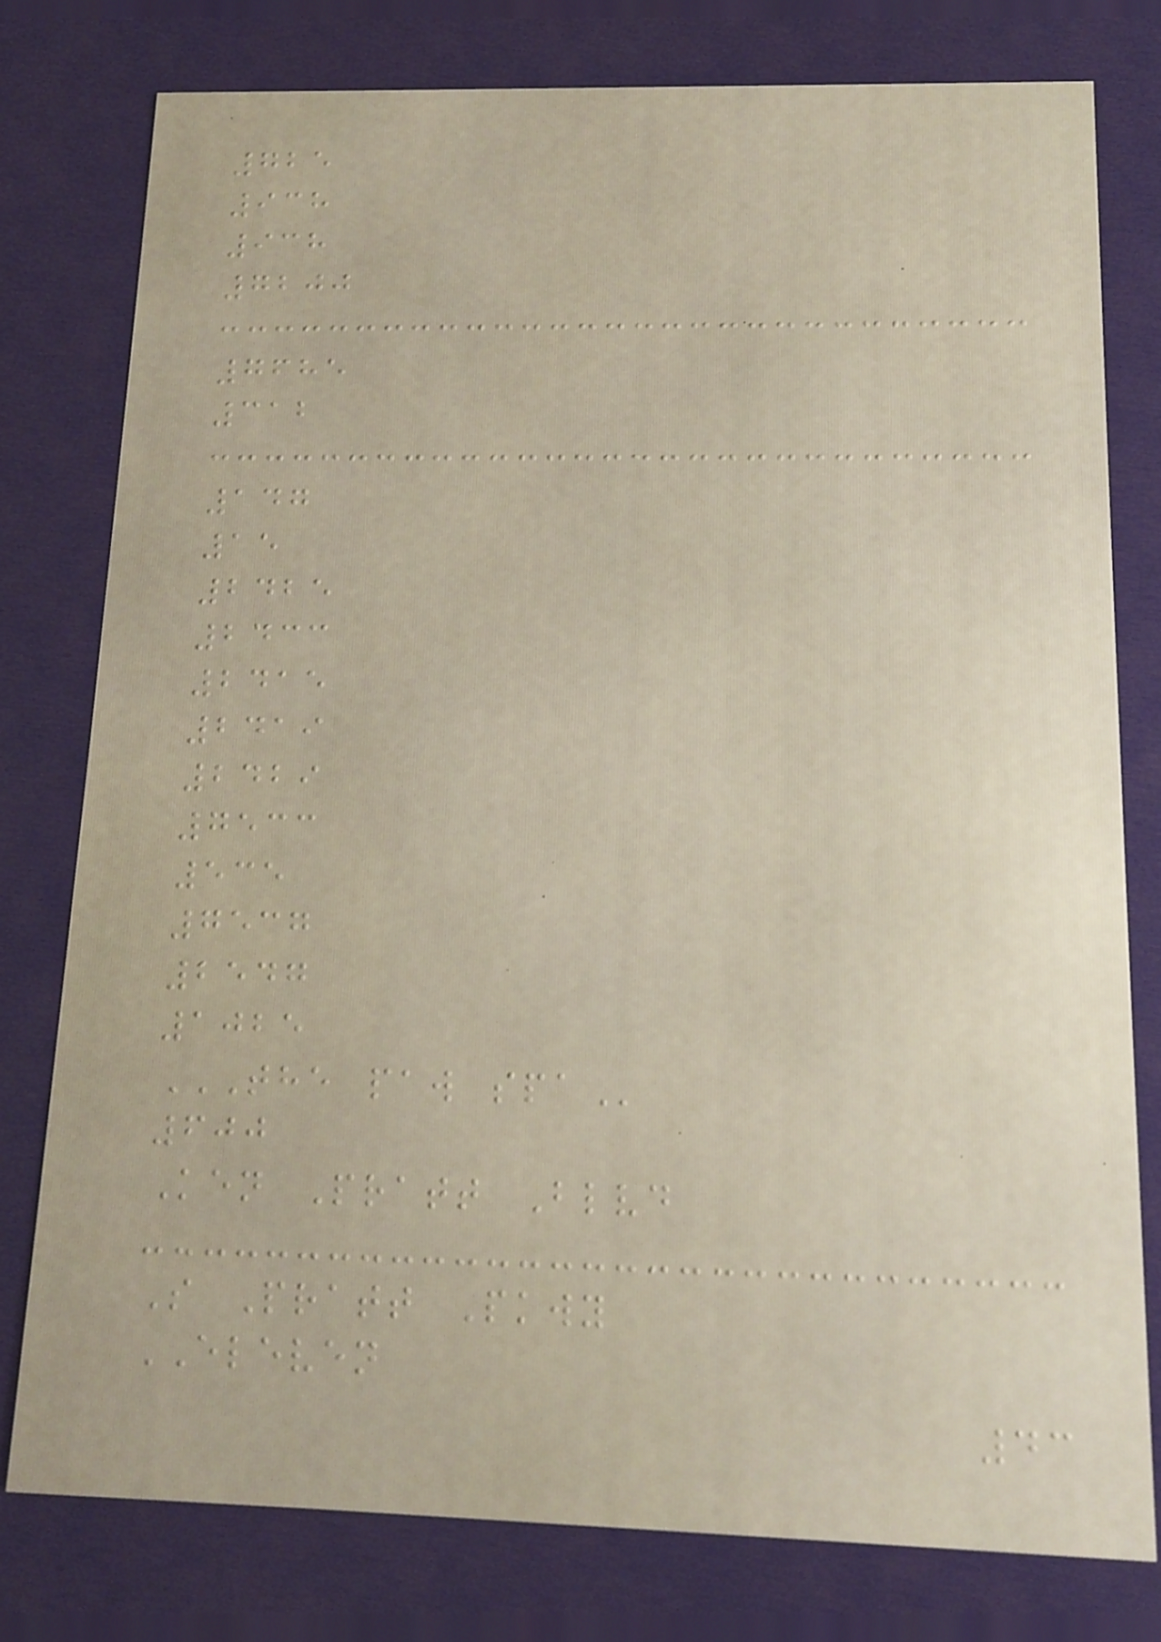725
938
938
7200
7685
312
147
15
2425
2433
2415
2419
2429
7533
535
7537
2547
1025
THE PAW SPA
600
Ken Pratt Blvd
S Pratt Pkwy
ELEVEN
43
